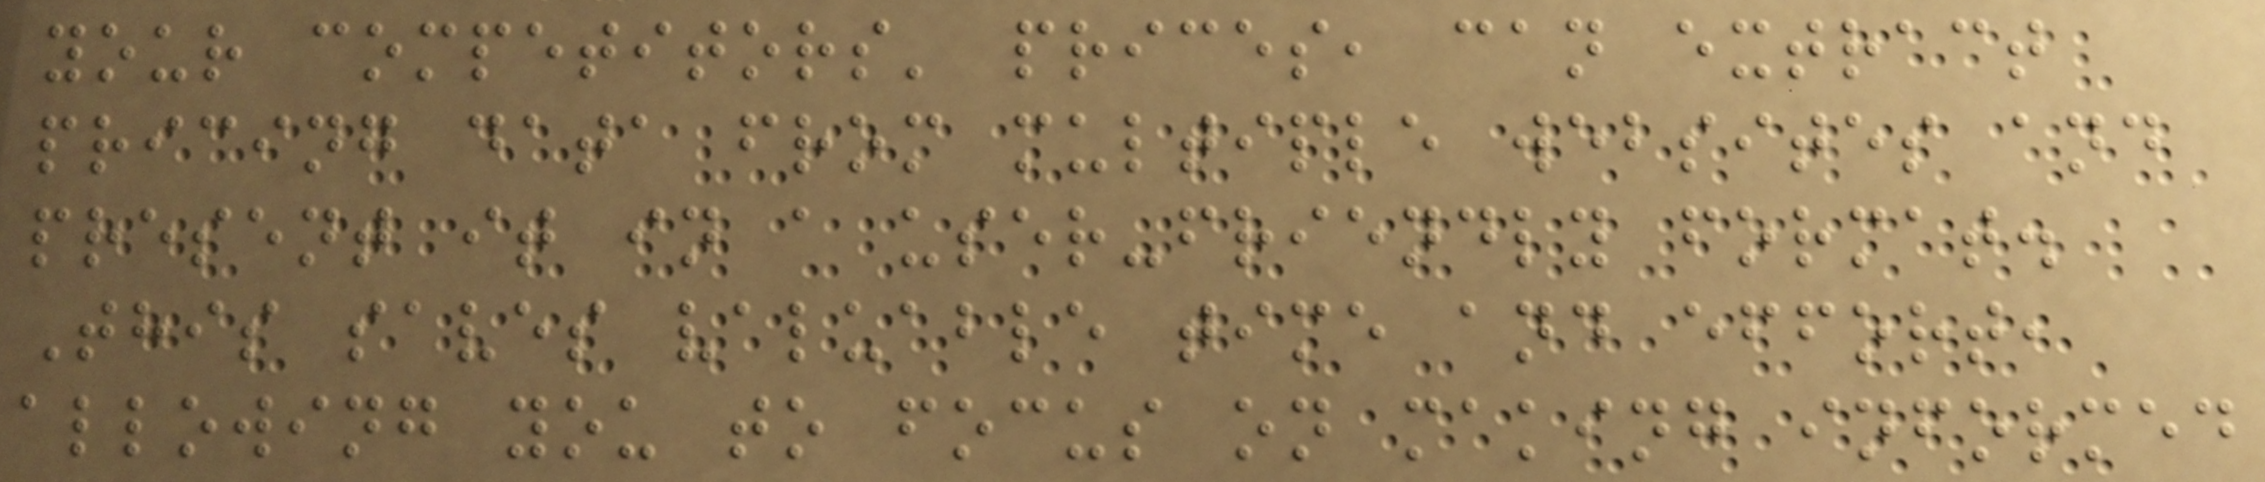your competitors' prices, can extract
pricing data from multiple websites and
present it in a user-friendly format.
This saves valuable time and effort,
allowing you to focus on making informed
